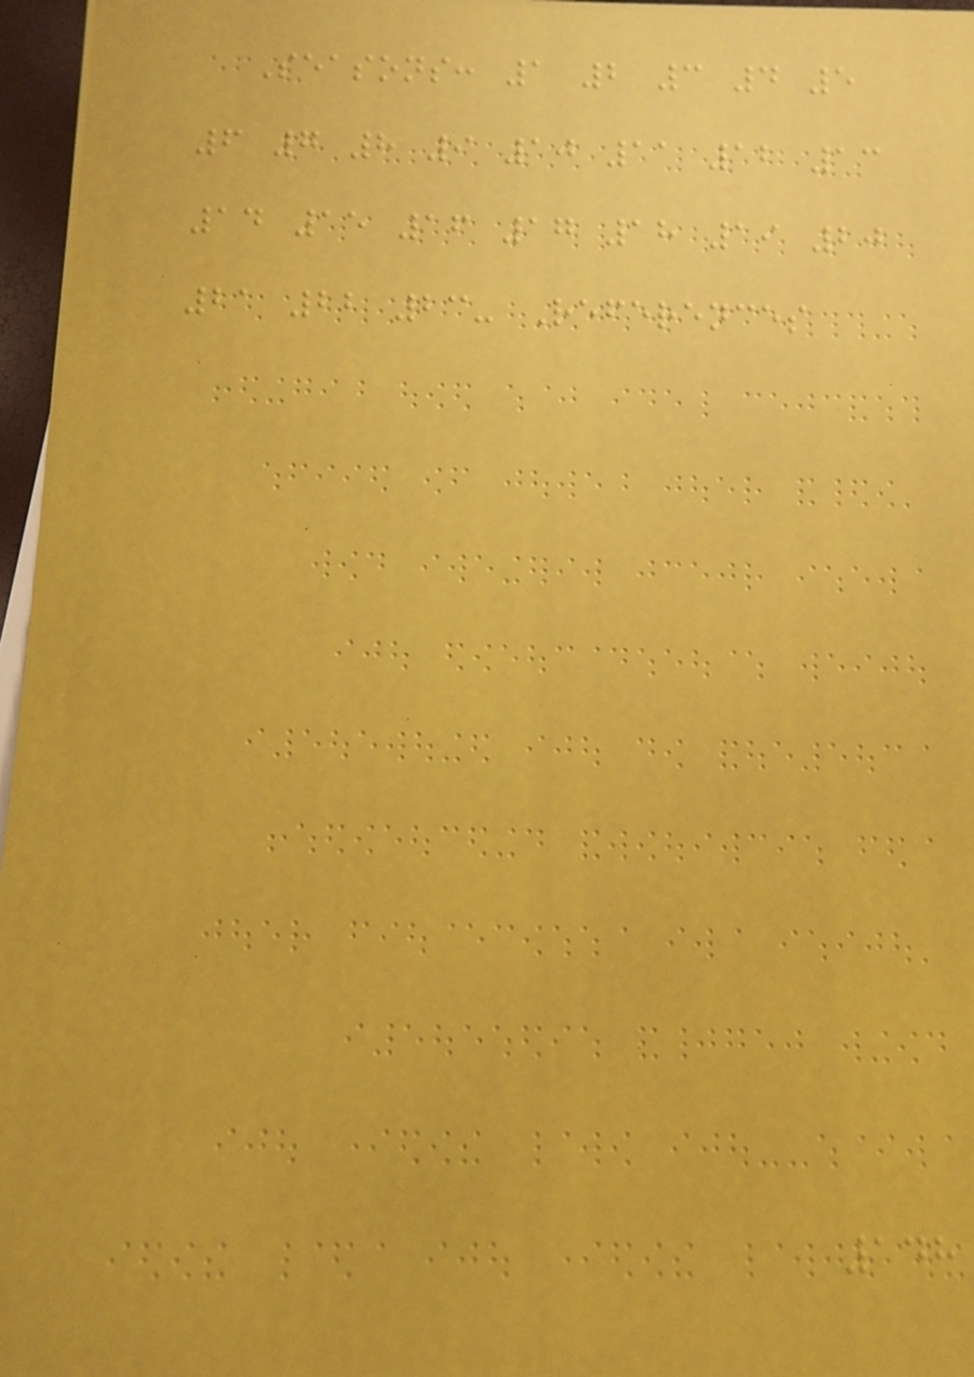Seasons: 1 2 3 4 5
6 7 8 9 10 11 12 13
14 15 16 17 18 19 20
21 22 23- References
148
